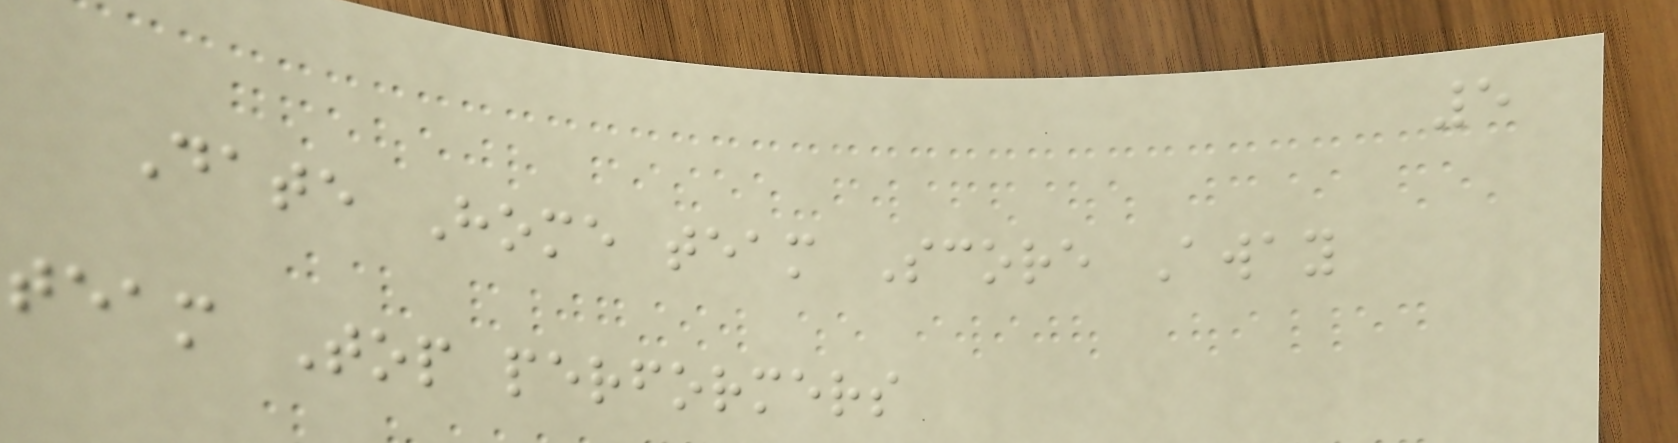5
Date Home team Score Away
team Top performers
